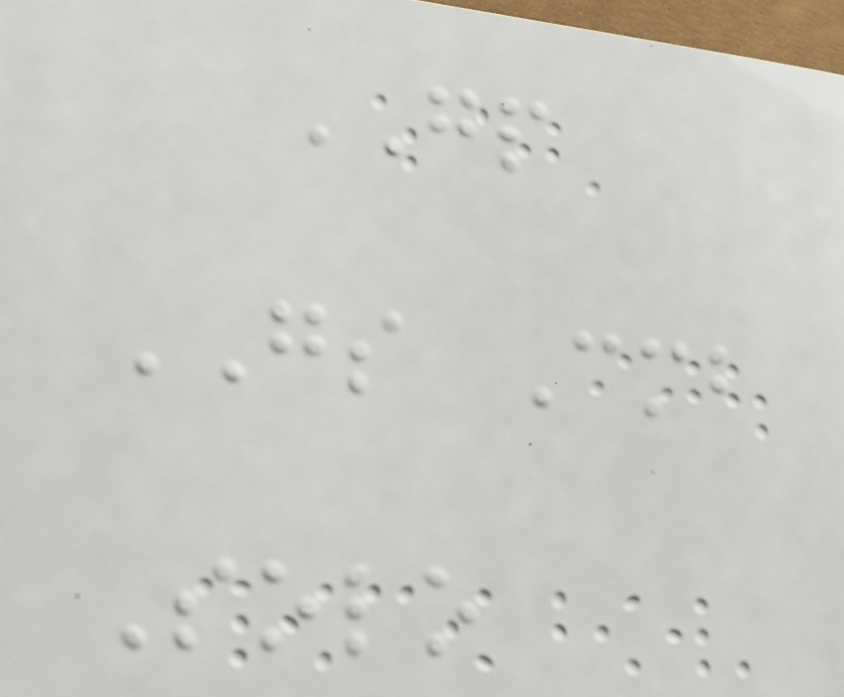GP
GS Cmb
Solo
